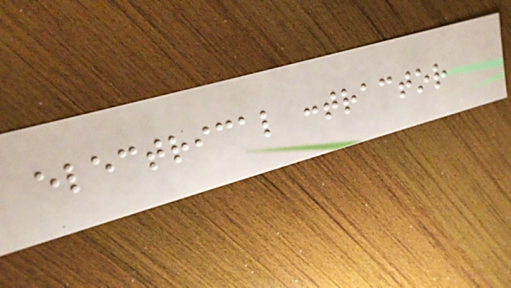electrical contractor
